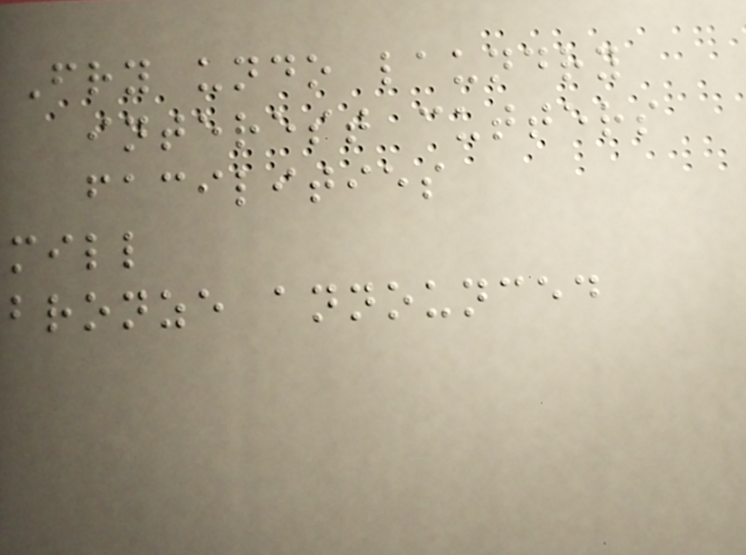Fry undo laundry
interest cutters
facilities
mill
bronze announced
